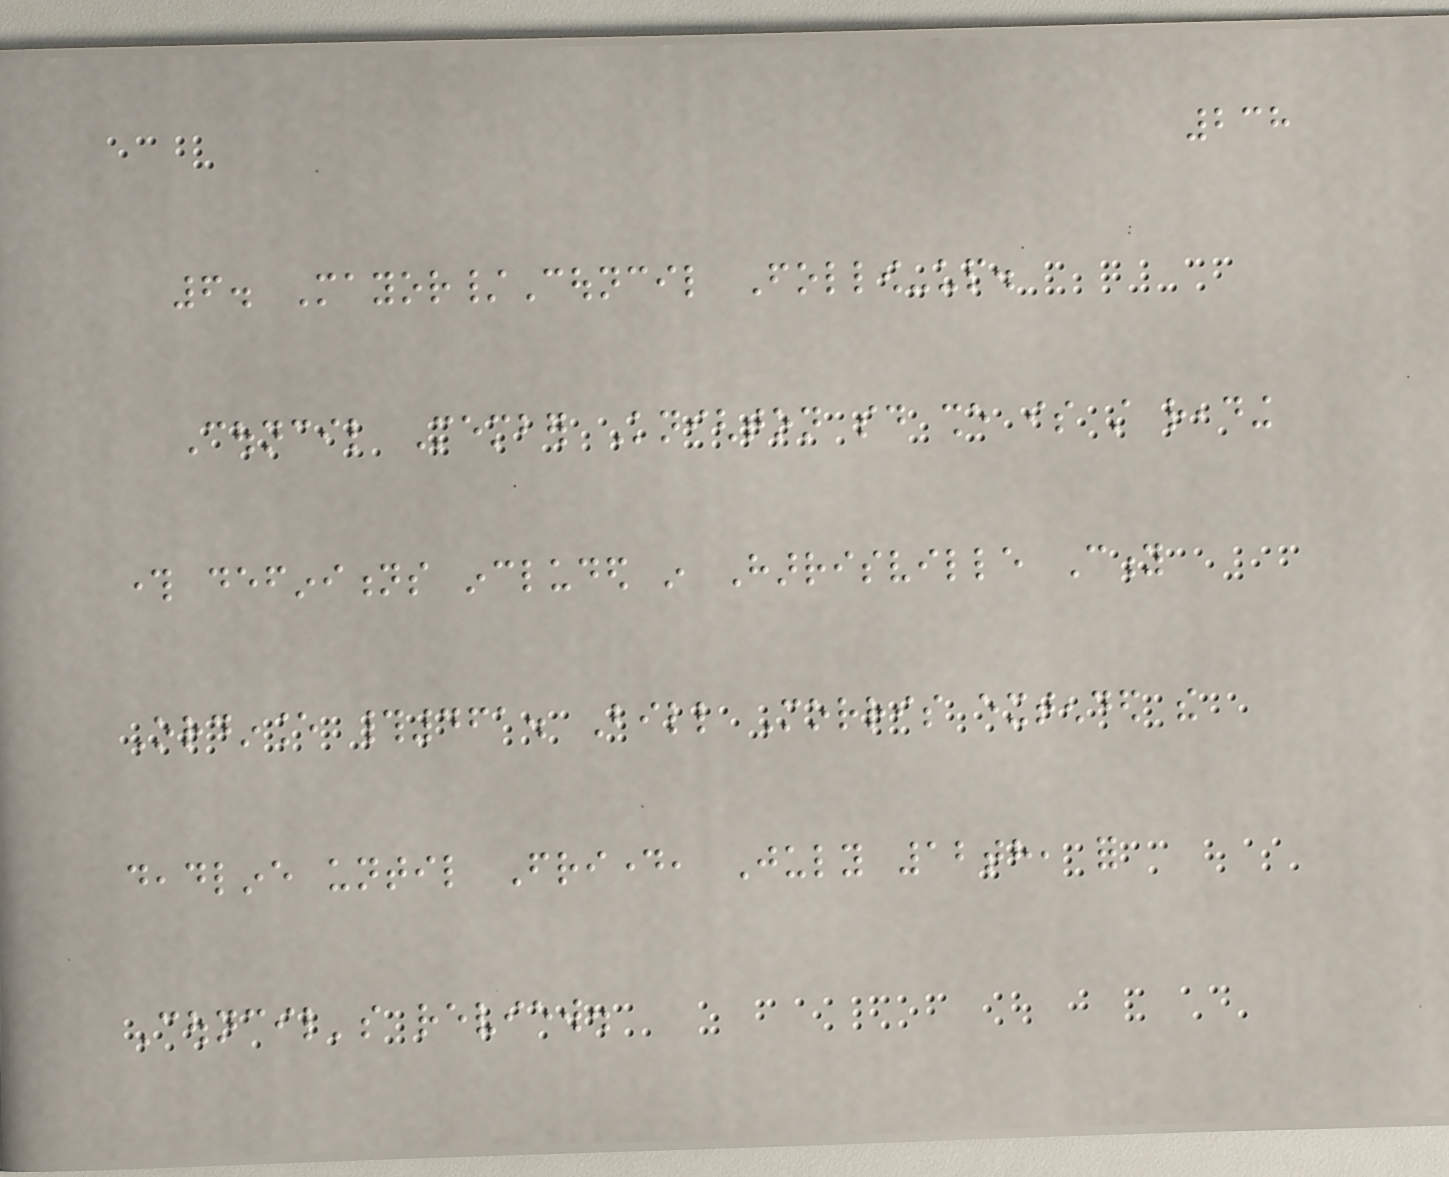238
6. Mayor/Council Follow-up.
Council Member Knighton said she is still reading
through definitions included in Harrisville City
Ordinance #461. Bill Morris extended the
deadline until Friday, July 12th, for
Council's review.
